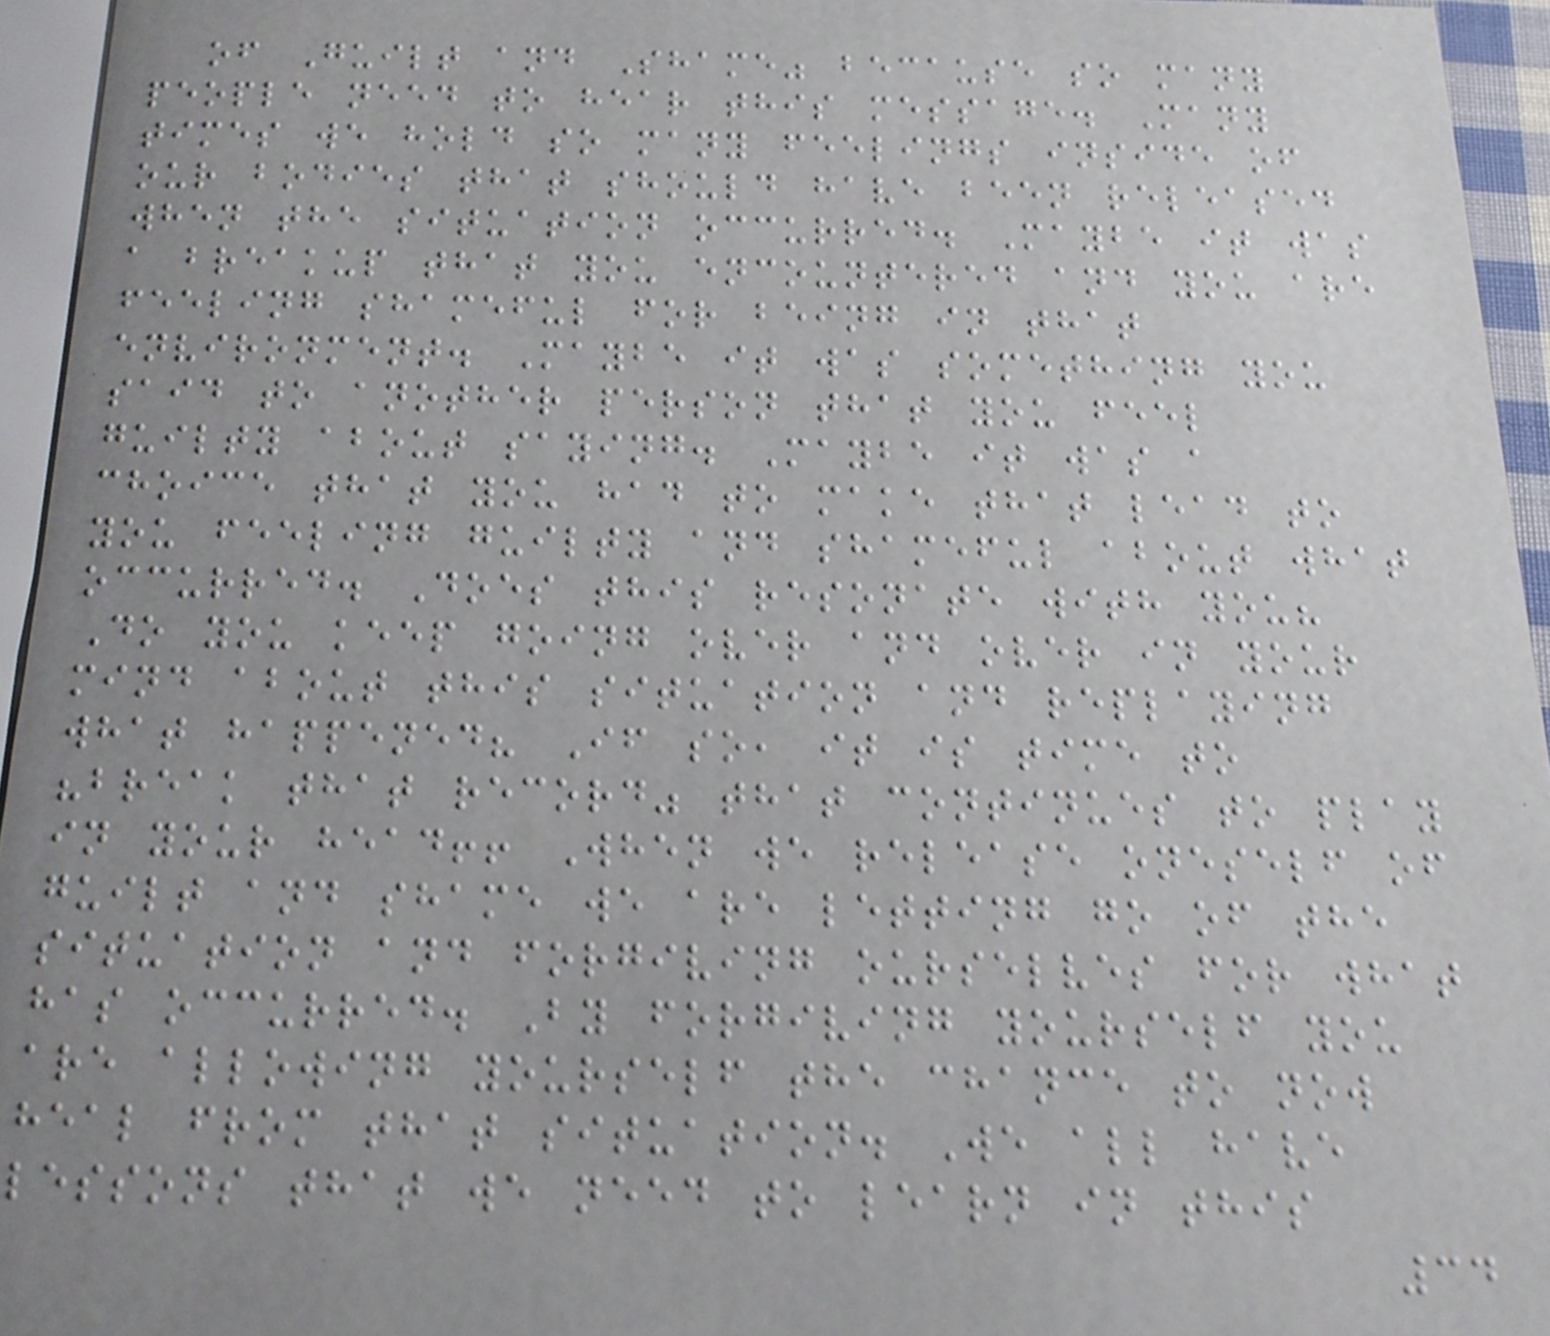of Guilt and Shame" because so many
people need to hear this message. Many
times we hold so many feelings inside of
our bodies that should have been released
when the situation occurred. Maybe it was
a breakup that you encountered and you are
feeling shameful for being in that
environment. Maybe it was something you
said to another person that you feel
guilty about saying. Maybe it was a
choice that you had to make that lead to
you feeling guilty and shameful about what
occurred. Does this resonate with you?
Do you keep going over and over in your
mind about this situation and replaying
what happened? If so, it is time to
"break that record" that continues to play
in your head!! When we release oneself of
guilt and shame we are letting go of the
situation and forgiving ourselves for what
has occurred. By forgiving yourself you
are allowing yourself the chance to now
heal from that situation. We all have
lessons that we need to learn in this
34
